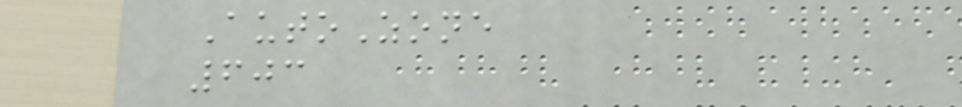AutoZone
603
